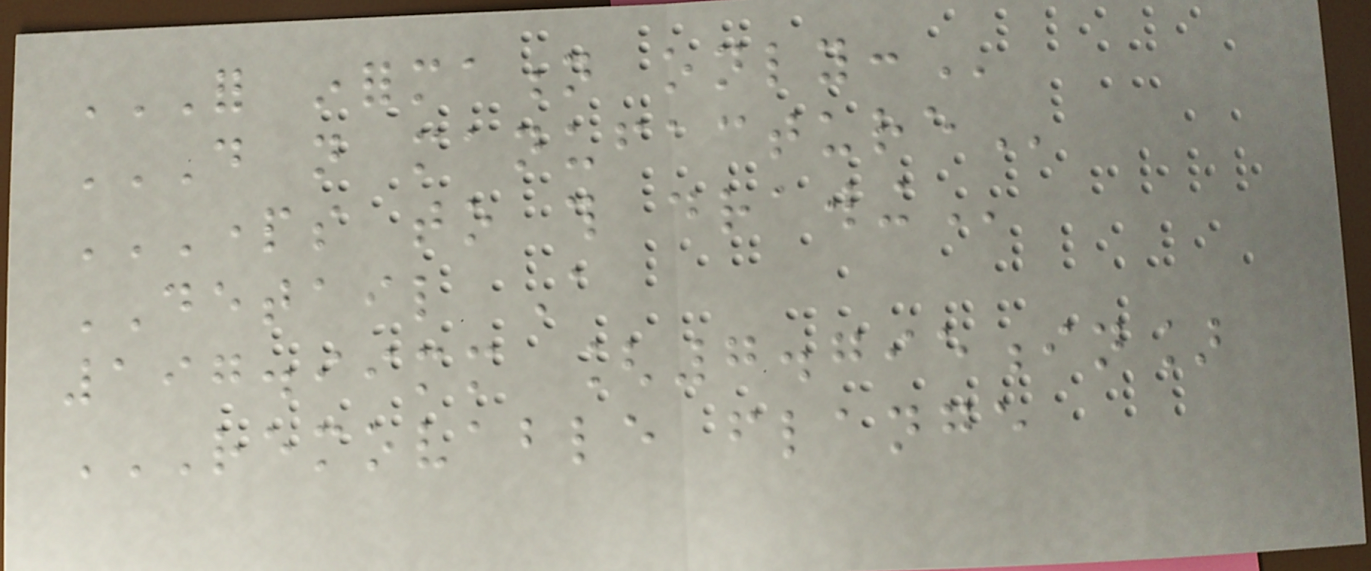FOR INFORMATION ONLY:
DO NOT MANUFACTURE
PARTS TO THIS DRAWING
DETAIL A
197.99mm [7.795in]
REMOVABLE FLANGE
